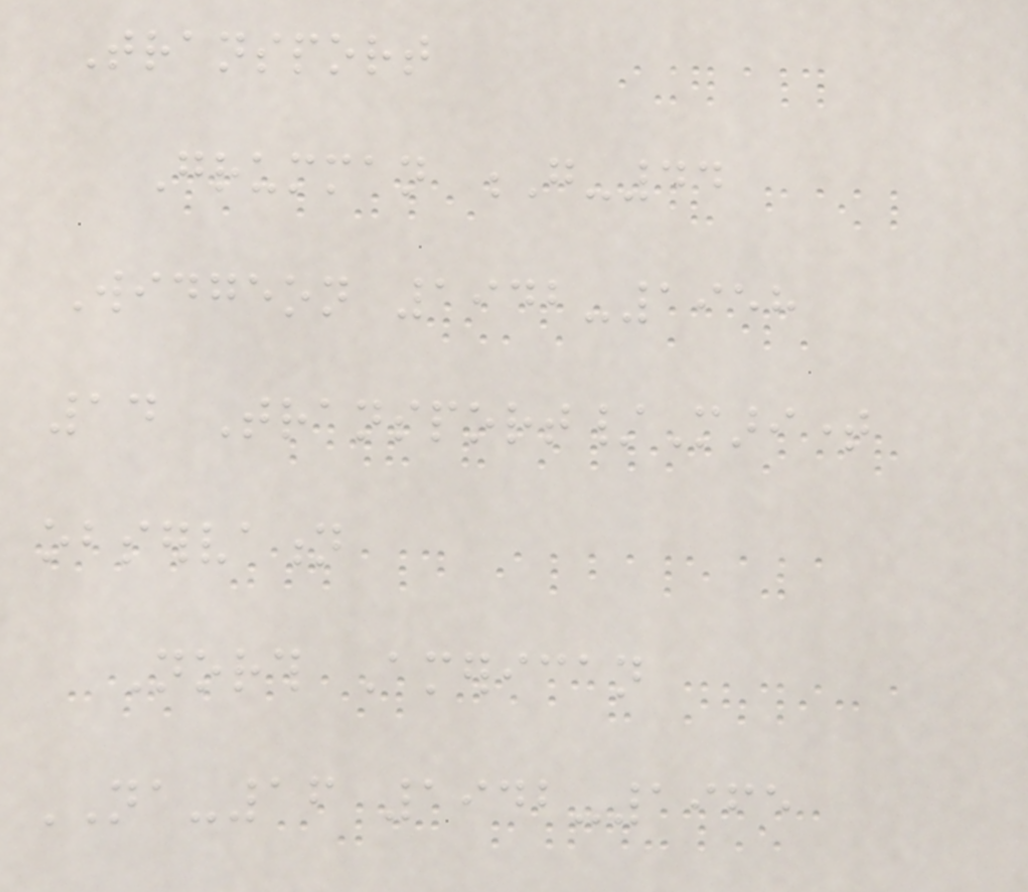Transport
Grumman G-44
Widgeon 1942-1958
14 Transport/Maritime
observation
North American
NA-16 1942-1965
